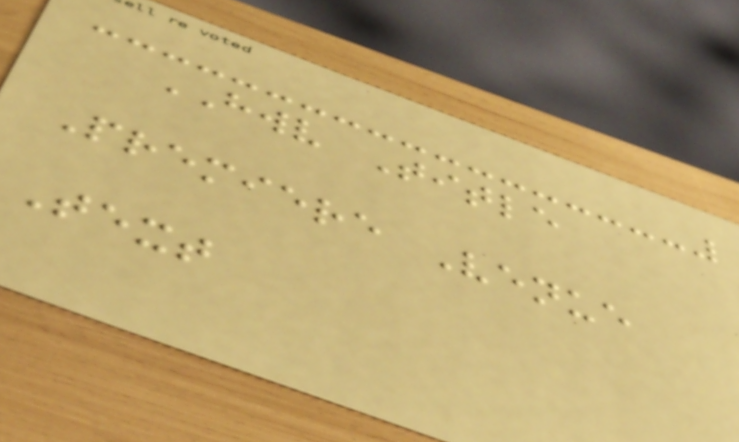HWV Title
Premiere Venue
Text
